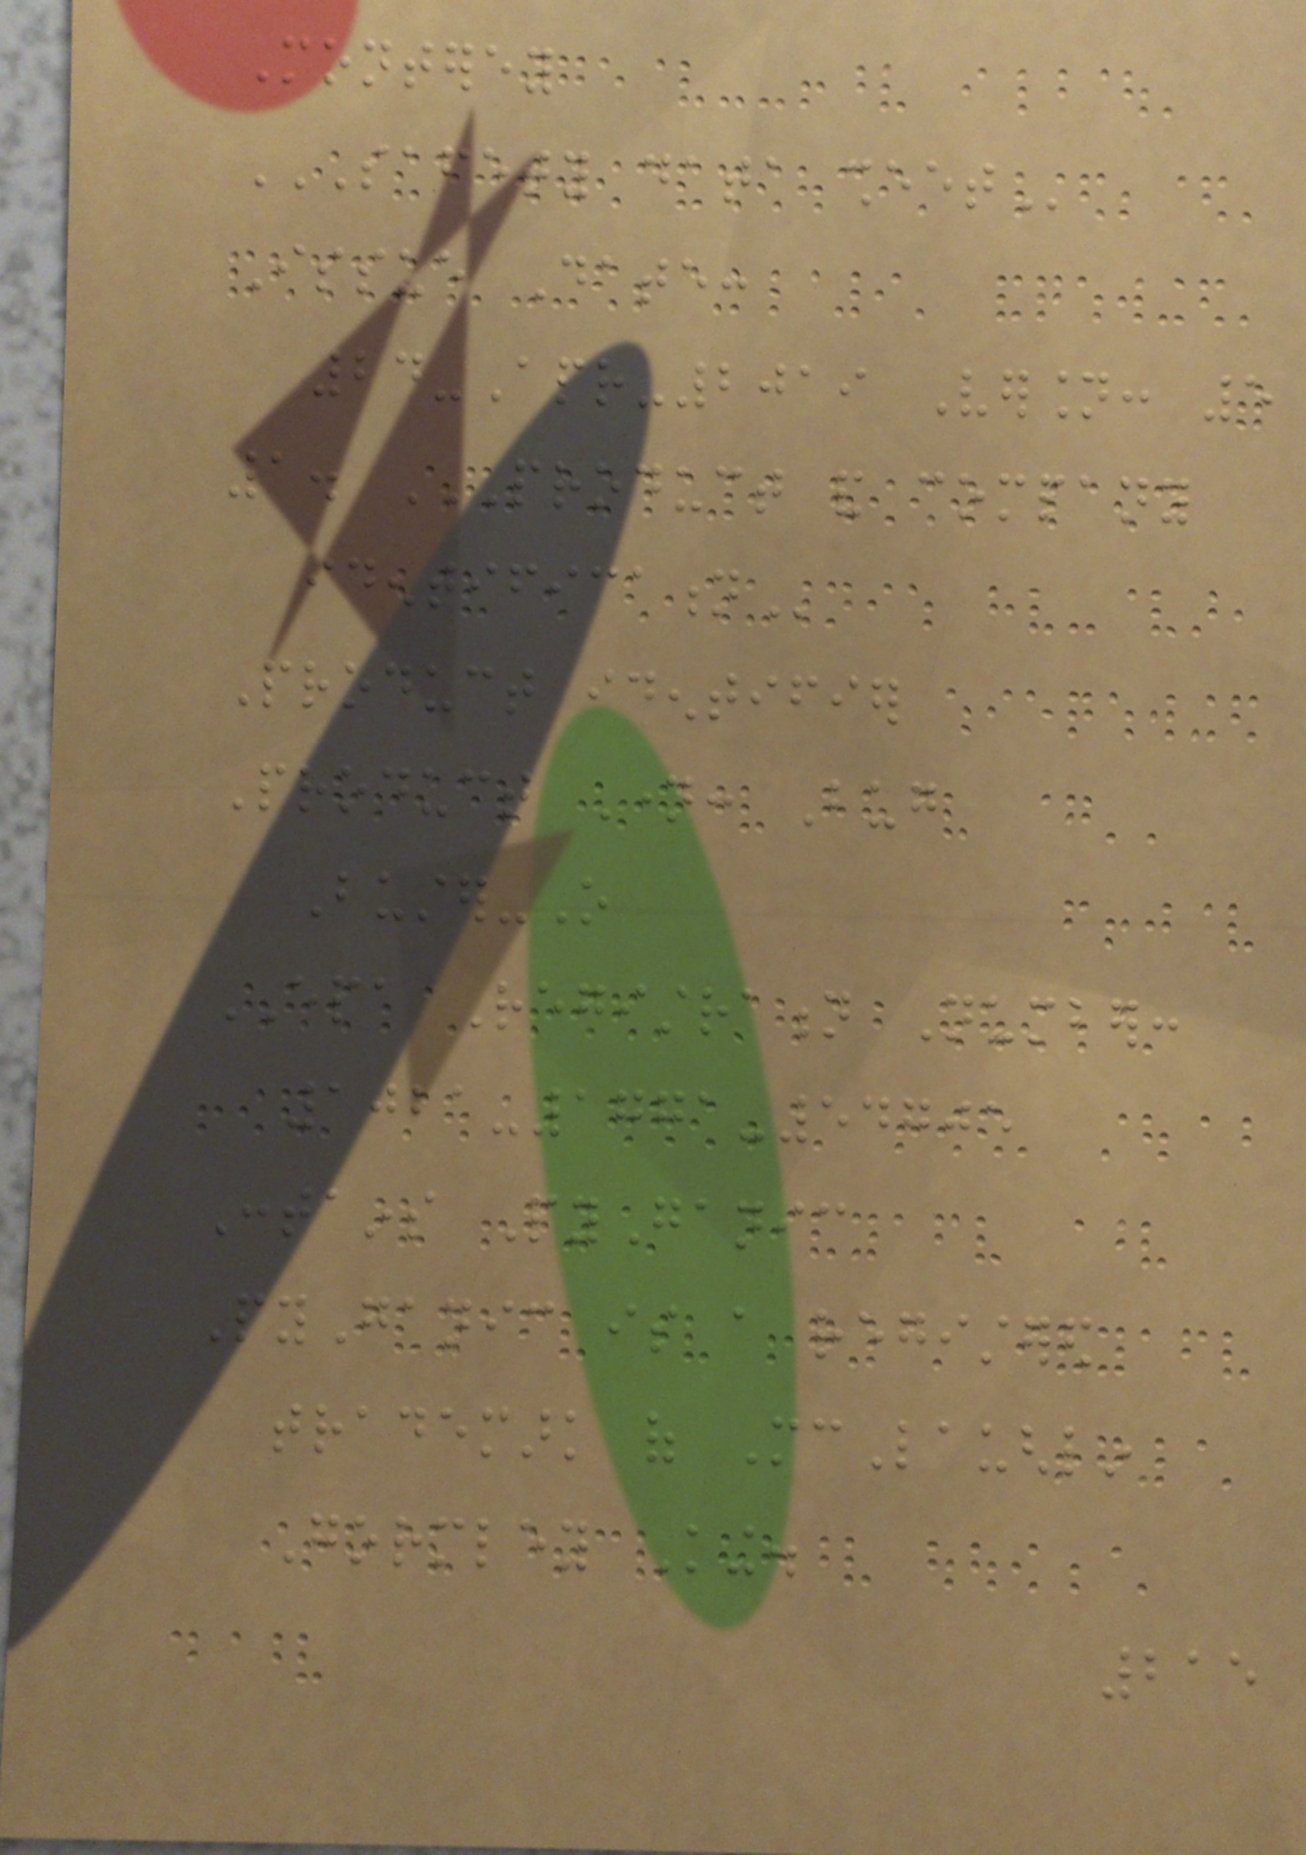Monterey
SAFETY DATA SHEET
Issue Date:
24-Apr-2019 Version: 5
1. PRODUCT AND COMPANY
IDENTIFICATION
Product identifier
Product Name: Bug
Buster-O
EPA Registration Number:
1021-1771-54705
Contains PyGanic
PyGanic is a registered
trademark of McLaughlin
Gormley King.
215
